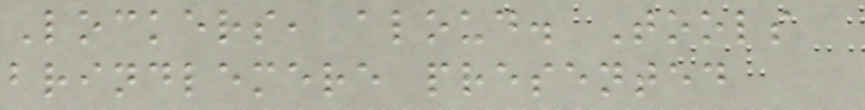Lockers, aloud. Tools
brindlemere presented
